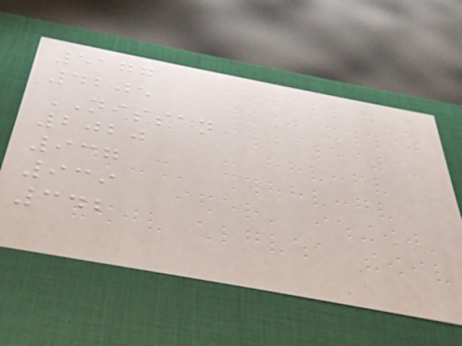5177
4205
NISSAN
2020
937
939
342
